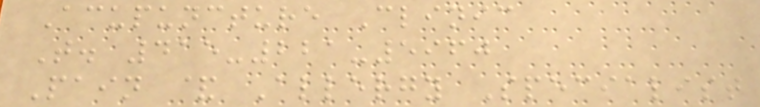Acupuncture Clinic
T. 415-221-5960
Pain & Allergy Specialist
